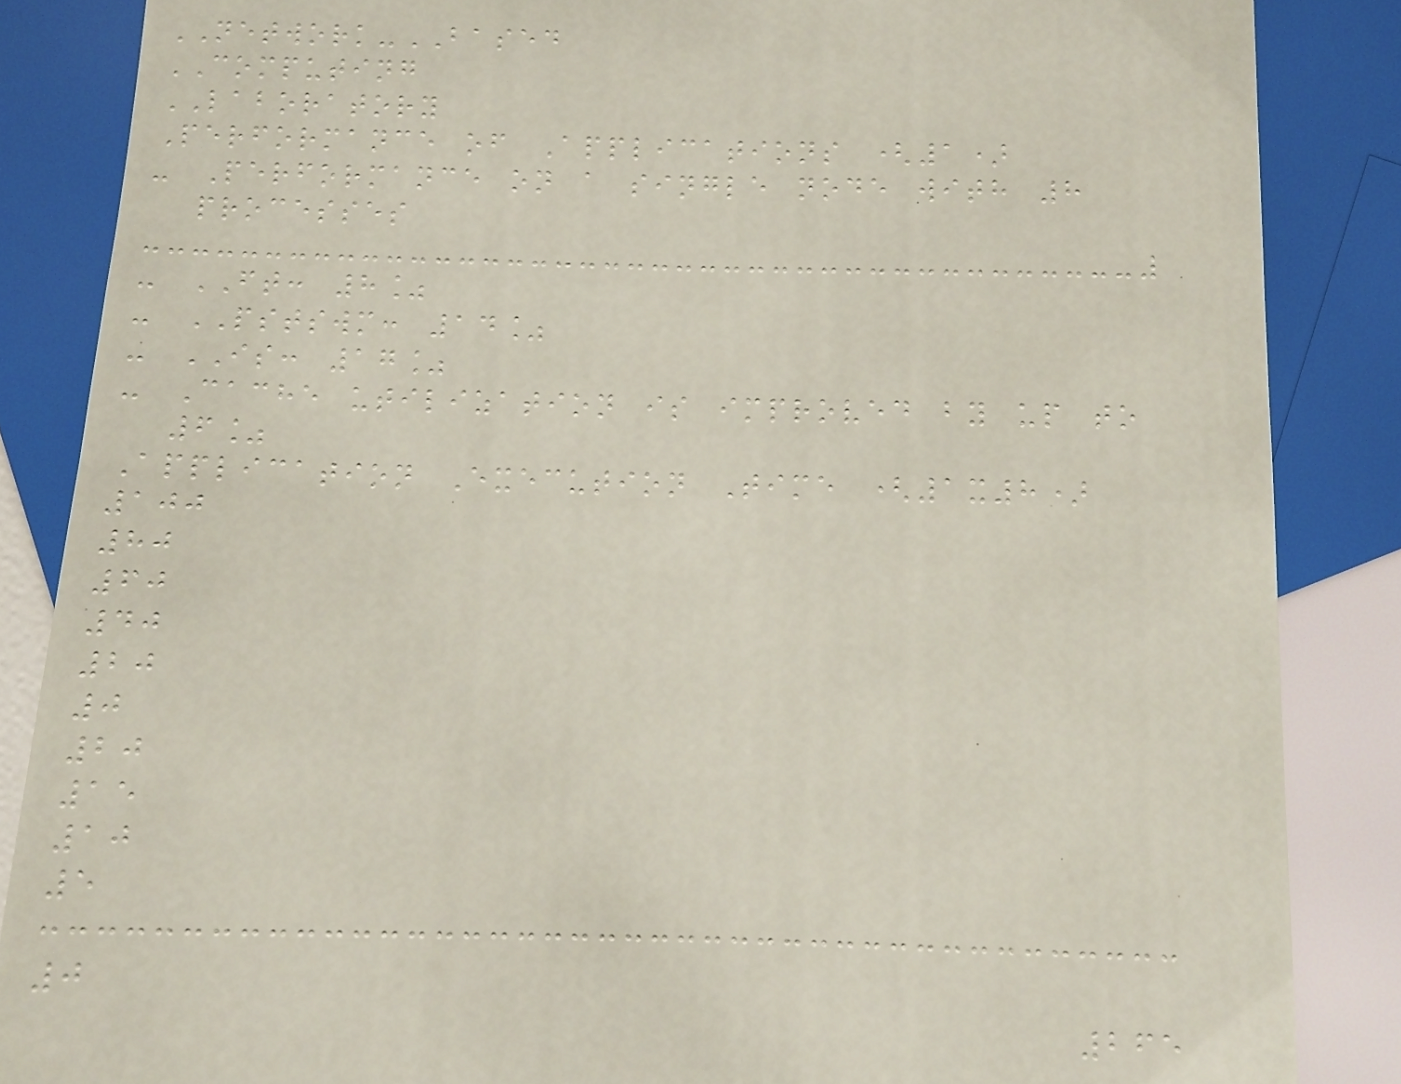NETWORK-BASED
COMPUTING
LABORATORY
Performance of Applications (1)
- Performance on a single node with 8
processes
- FT: 8%
- PSTSWM: 14%
- IS: 17%
- Cache utilization is improved by up to
6%
Application Execution Time (1x8)
100
80
60
40
20
0
20
15
10
5
0
265
